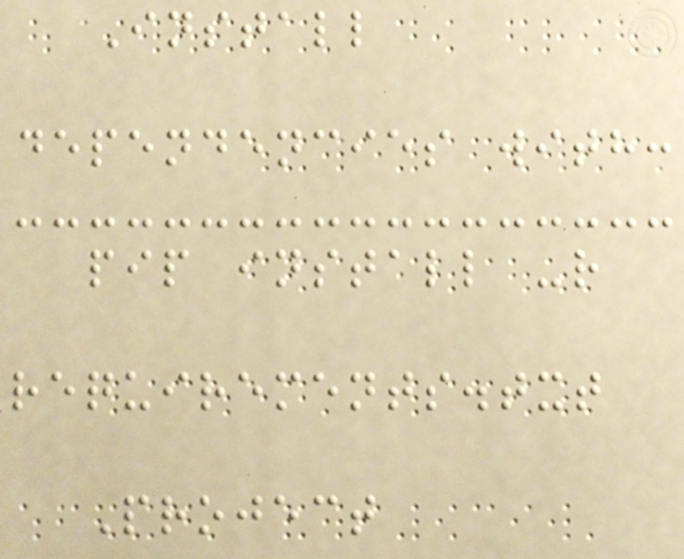Install
dependencies with:
pip install -r
requirements.txt
Project
